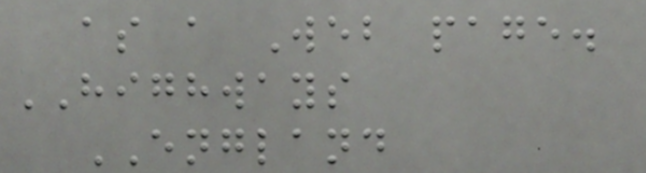as a Web page.
HIGHWAYS
ENGLAND
